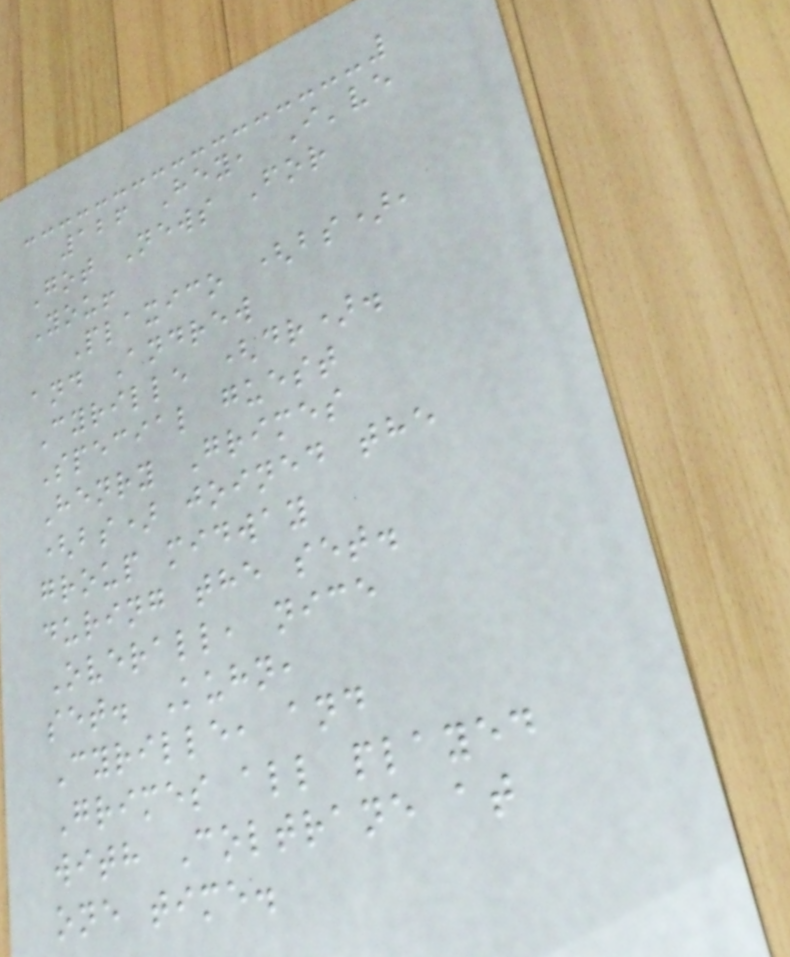126 Hey, I've
Got News For
You!
Plaxico (bs),
and Andrew
Cyrille (dr).
Special guest
Henry Grimes
(bs) joined the
group midway
during the set.
Overall, nice
set. Kuhn,
Cyrille, and
Grimes all played
with Coltrane at
one time.
